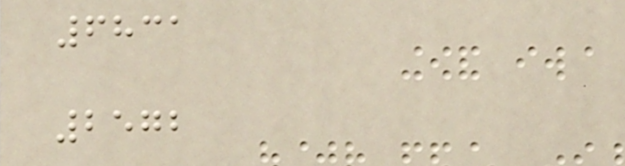6831
2572
